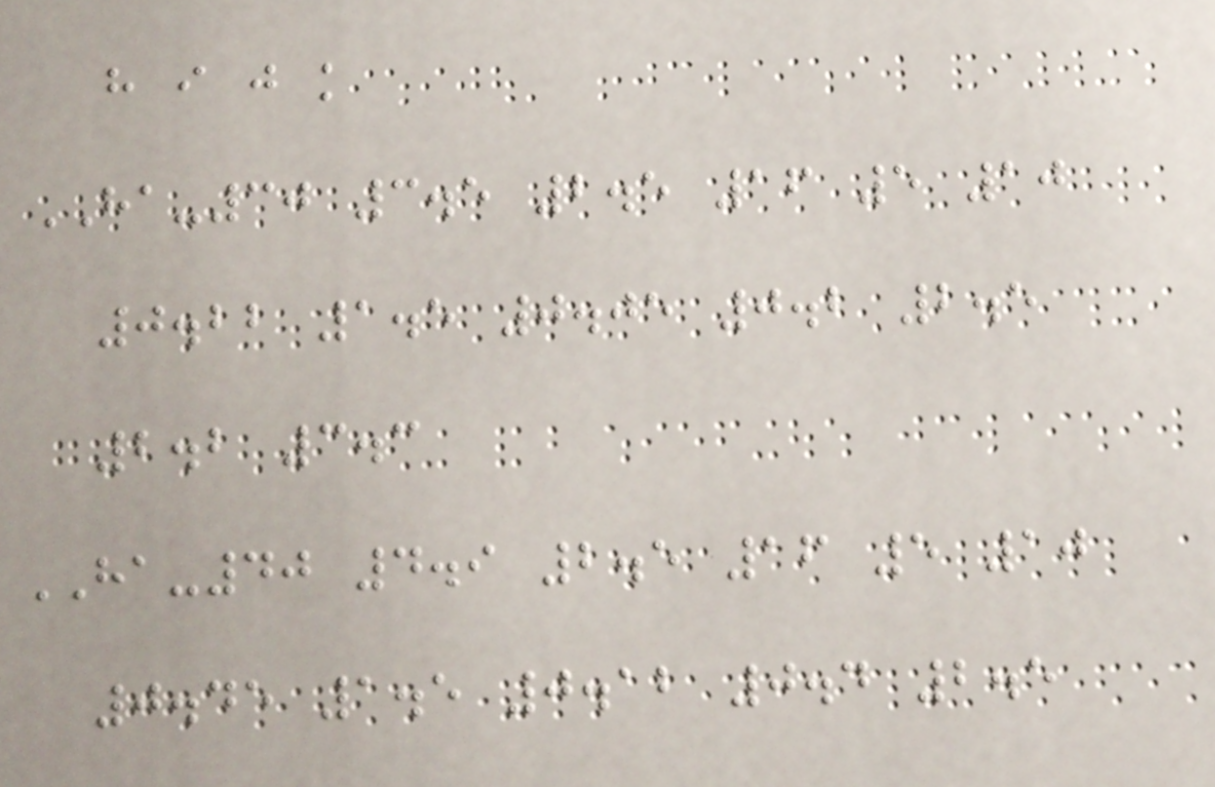h i j k
HA-30 3.5 2.5 16 5 10
0.22 1.5 0.05 0.2 2.5
2.2 3.3
HA-40 4.9 2.5 16 5 10
0.45 1.5 0.12 0.4 2.5
